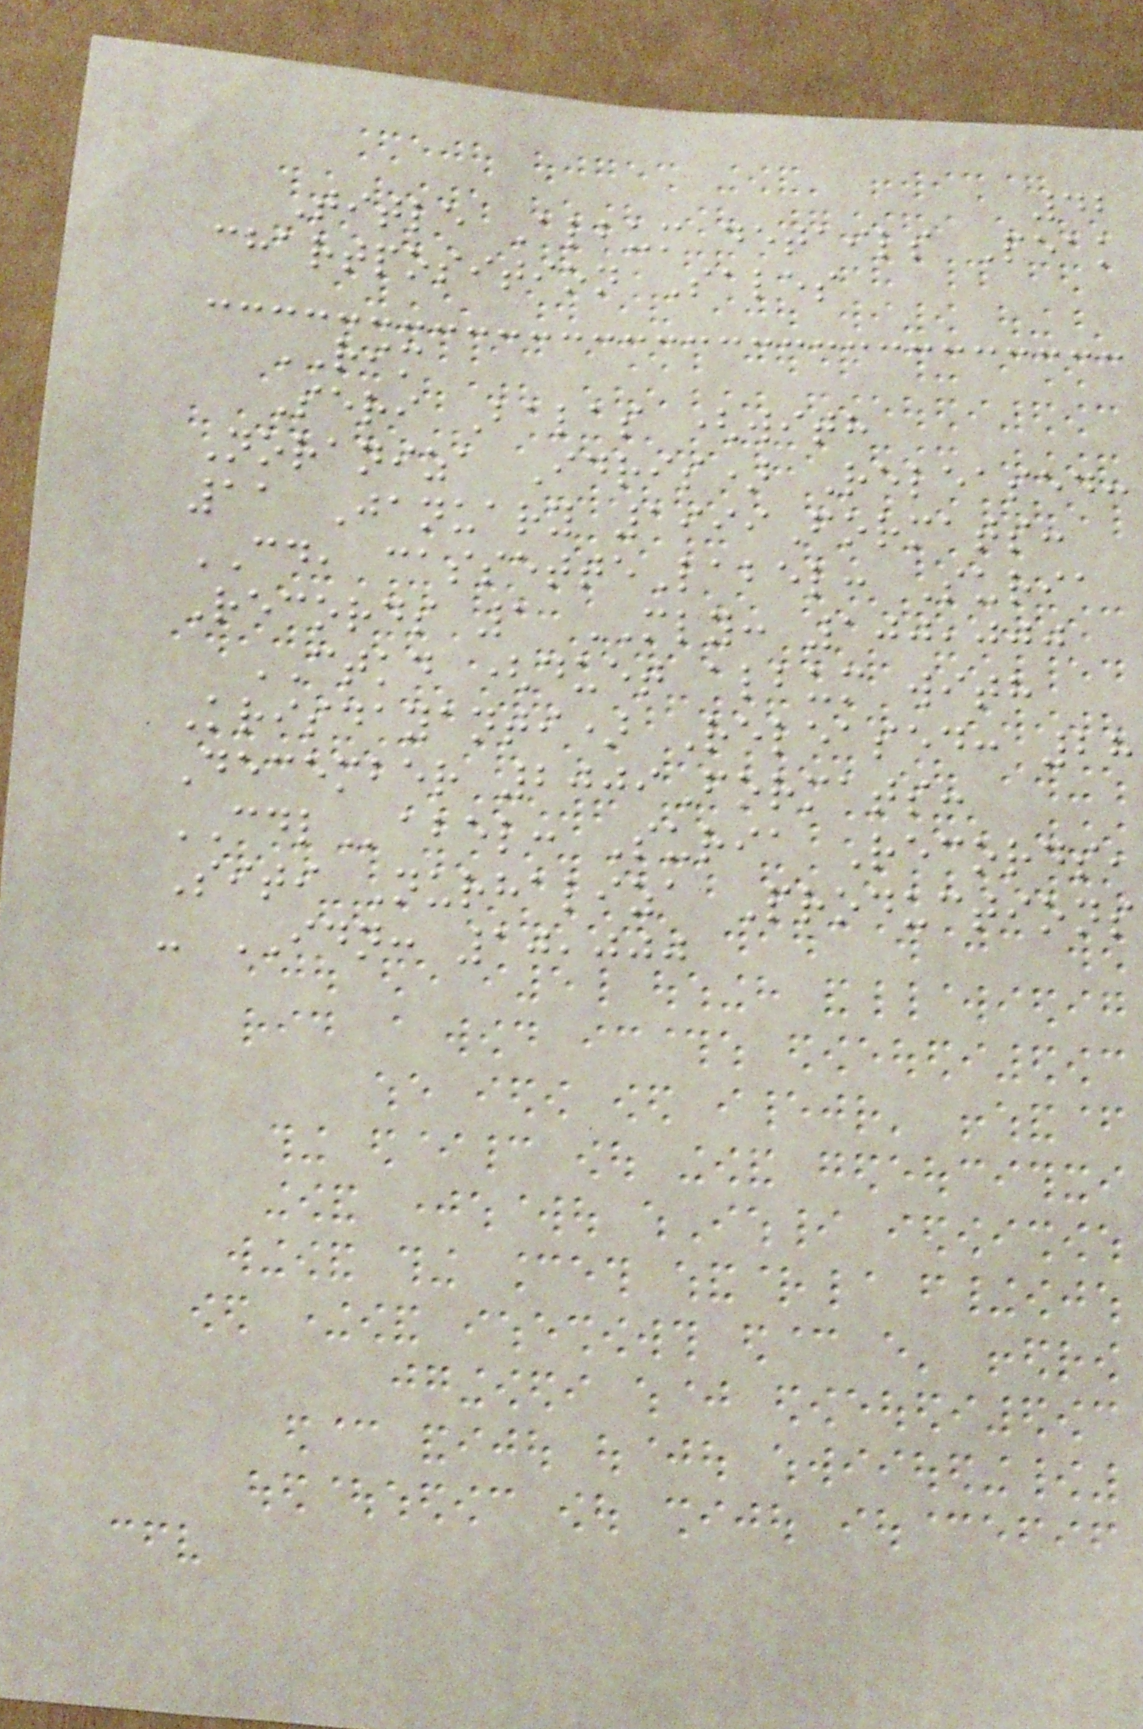42
Title Album details Peak
chartposition Sales
RIM
Seri Balas (with
Noraniza Idris) Released:
11 January 1999Formats:
CD, cassetteLabel: Suria
Records 1 MLY: 100,000
CTKD (duet album with
Krisdayanti) Released: 28
December 2009Formats:
CDLabel: Suria Records,
Siti Nurhaliza Productions
- IDN: 10,000
